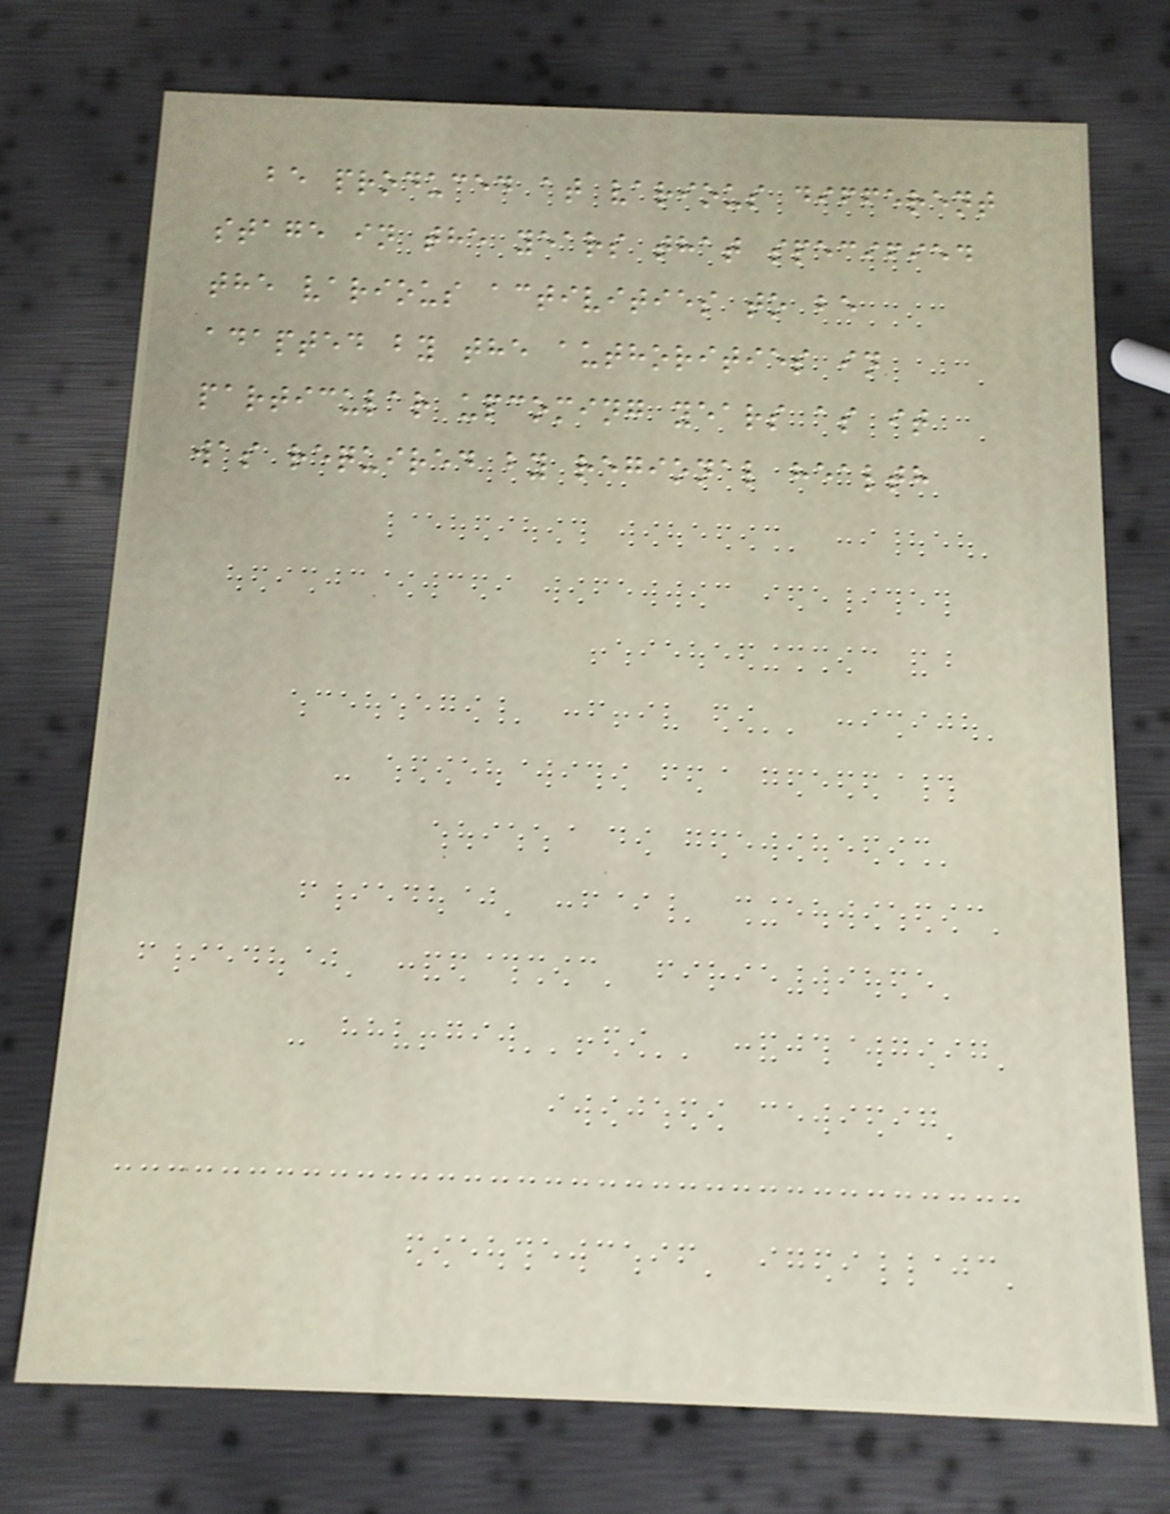be produced at various different
stage in the years that specified
the various activities to be
adapted by the authorities in
particular upcoming years as it
was required by regional health
